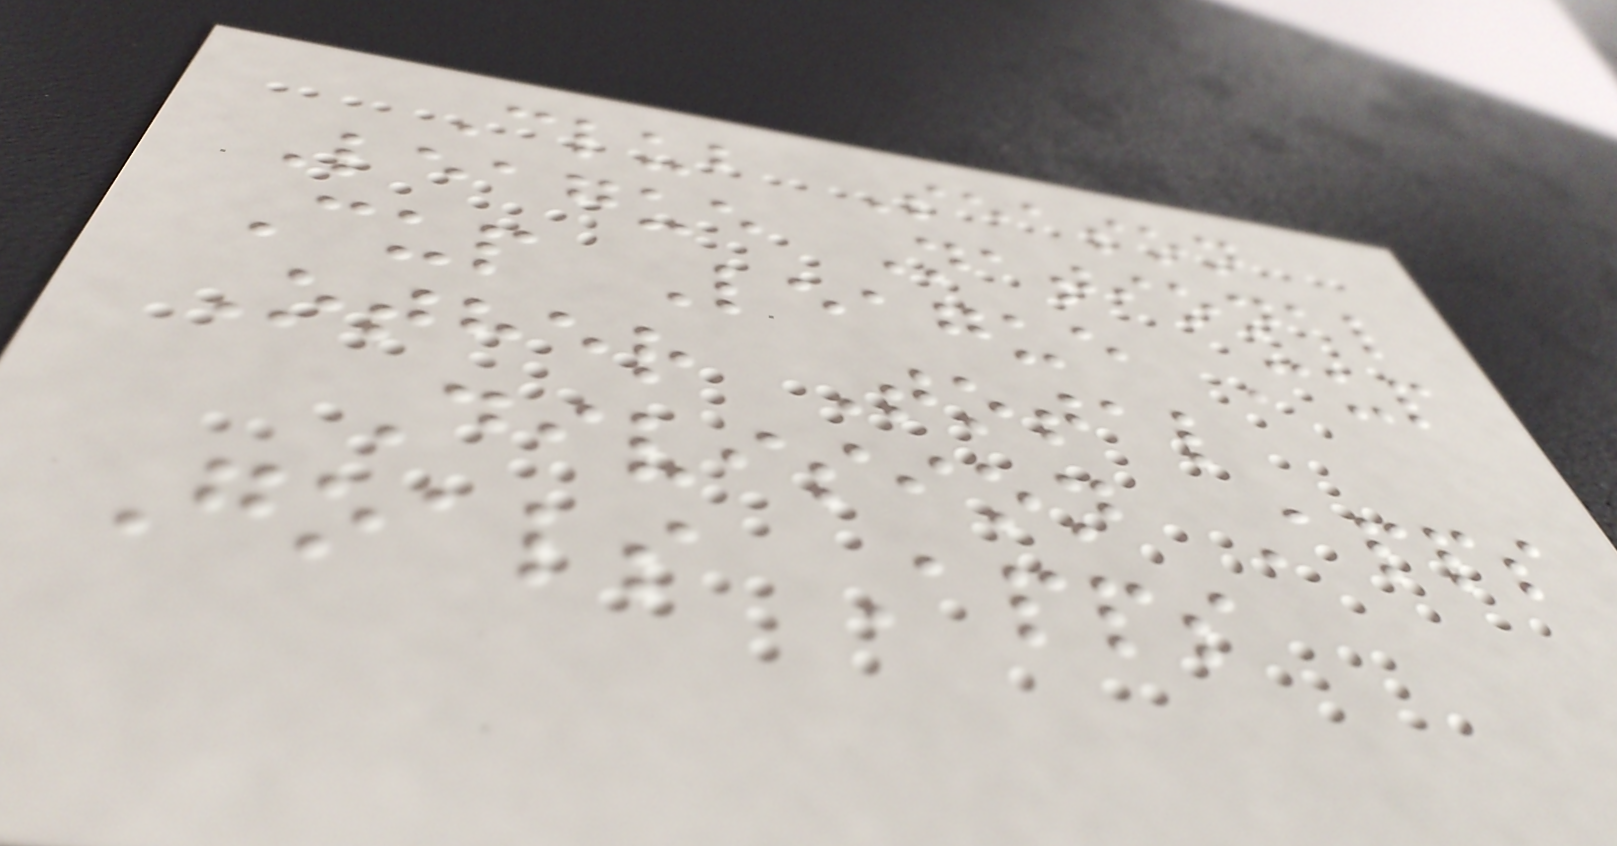Club Season
League National
Cup League Cup
Other Total
Division Apps
Goals Apps
